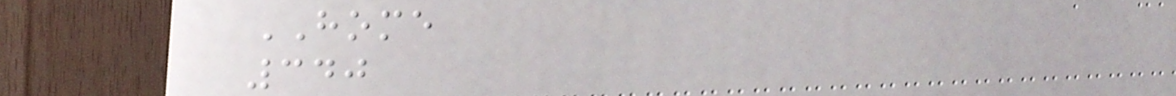HOME
340
